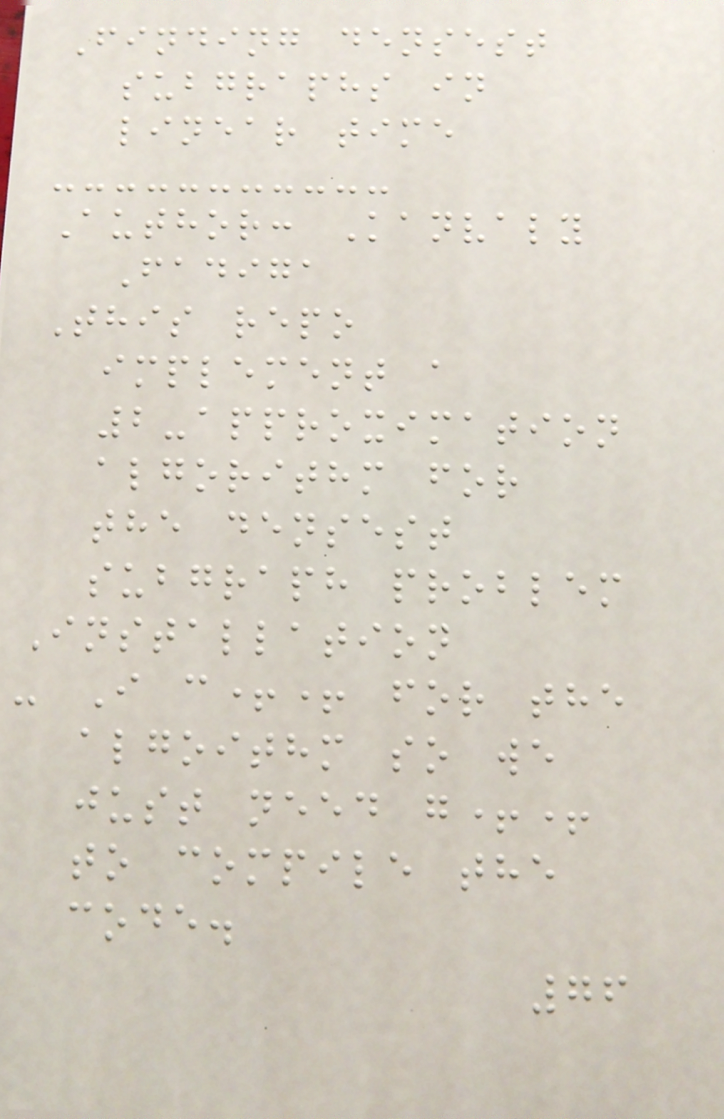Finding densest
subgraphs in
linear time
Author: Kanvaly
Fadiga
This repo
implement a
2-approximation
algorithm for
the densest
subgraph problem
Installation
- I c++ for the
algoithm so we
just need g++
to compile the
code.
76
